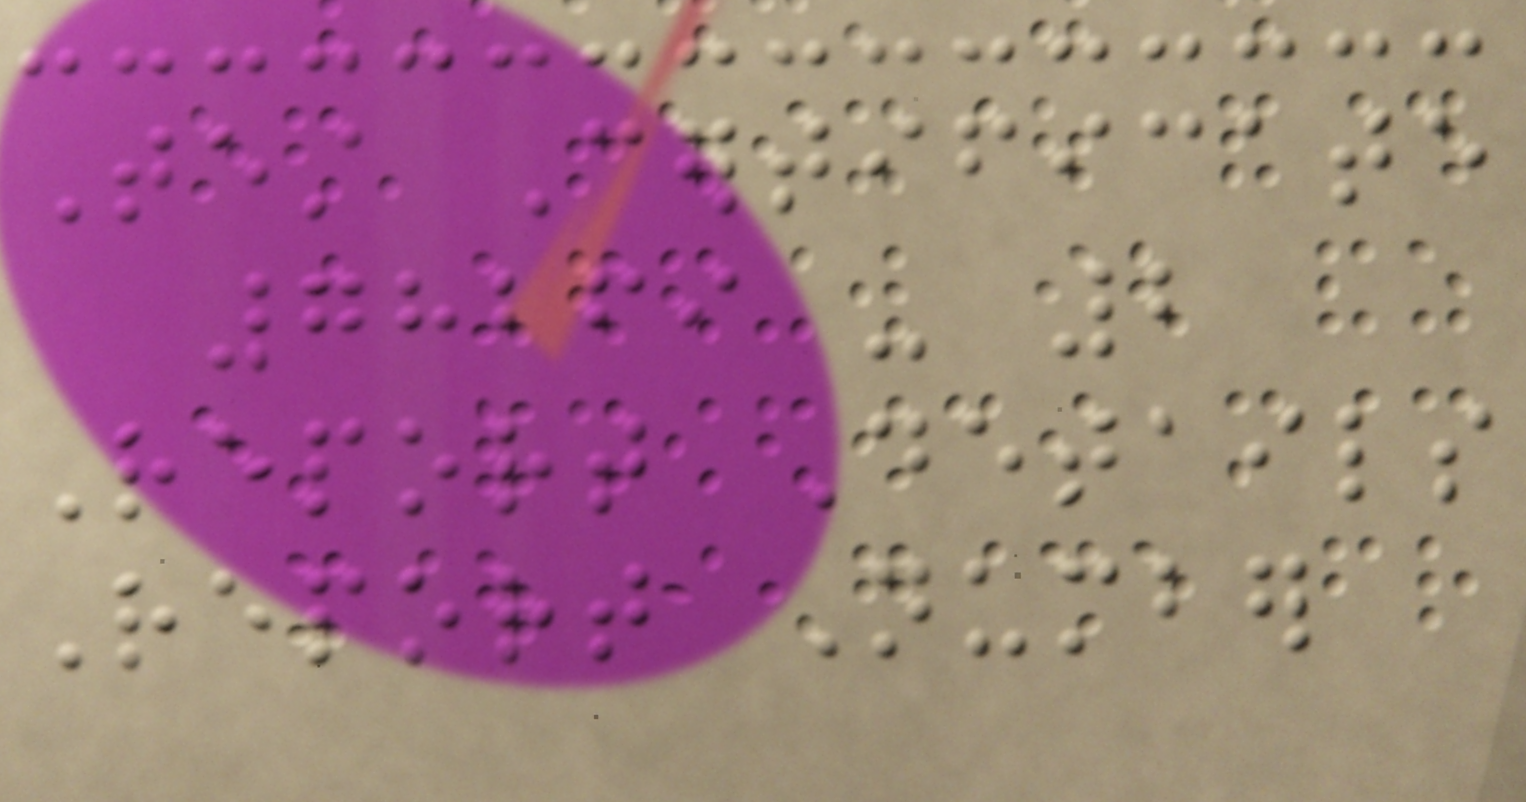Test Certificate
78269 - 2
Report Details
Report Number
